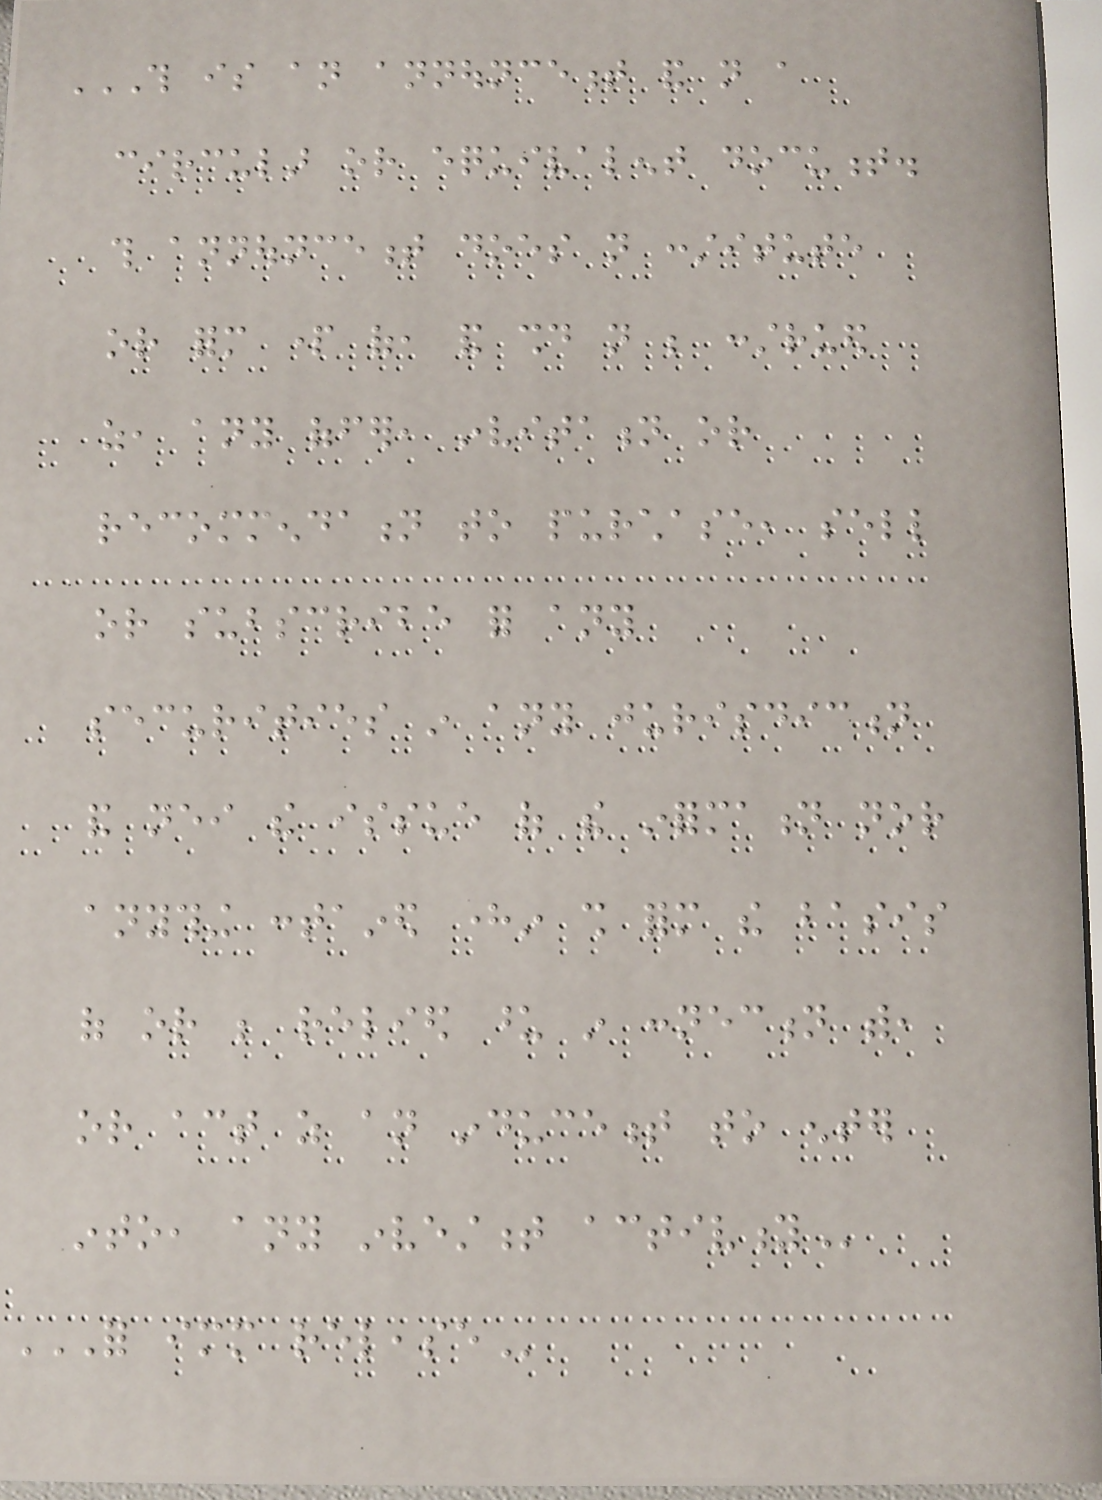THIS IS AN ANNOUNCEMENT AND NOT A
CIRCULAR OR EQUIVALENT DOCUMENT.
THIS ANNOUNCEMENT DOES NOT CONSTITUTE
OR FORM PART OF, AND SHOULD NOT BE CONSTRUED
AS, ANY OFFER, INVITATION OR
RECOMMENDATION TO PURCHASE, SELL
OR SUBSCRIBE FOR ANY
SECURITIES IN ANY JURISDICTION
AND NEITHER THE ISSUE OF THE INFORMATION NOR
ANYTHING CONTAINED HEREIN SHALL FORM THE BASIS
OF OR BE RELIED UPON IN CONNECTION WITH,
OR ACT AS AN INDUCEMENT TO ENTER
INTO, ANY INVESTMENT ACTIVITY
FOR IMMEDIATE RELEASE
